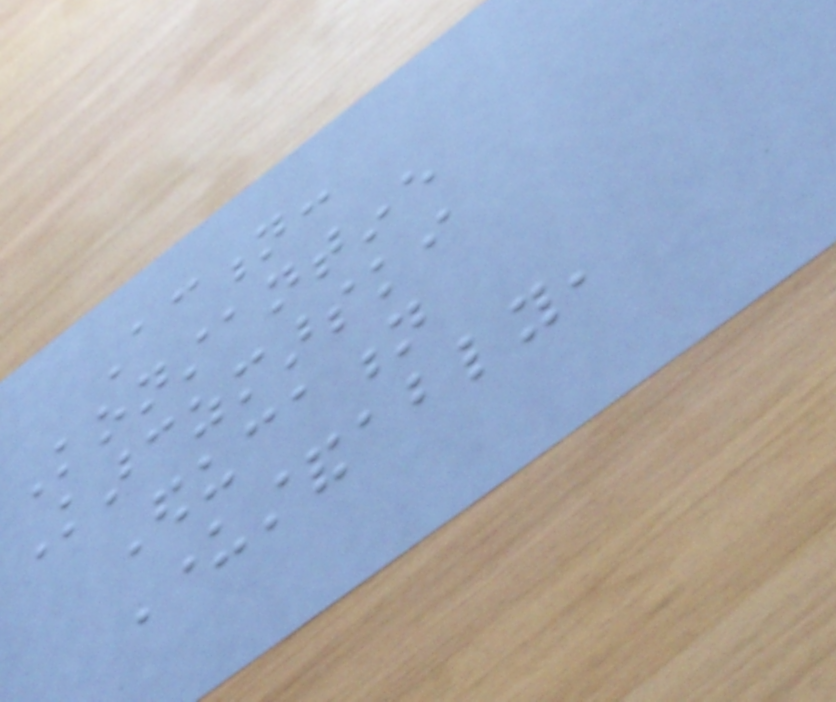Action:
Konstantine
Karczmarski
Education
Understandably,
